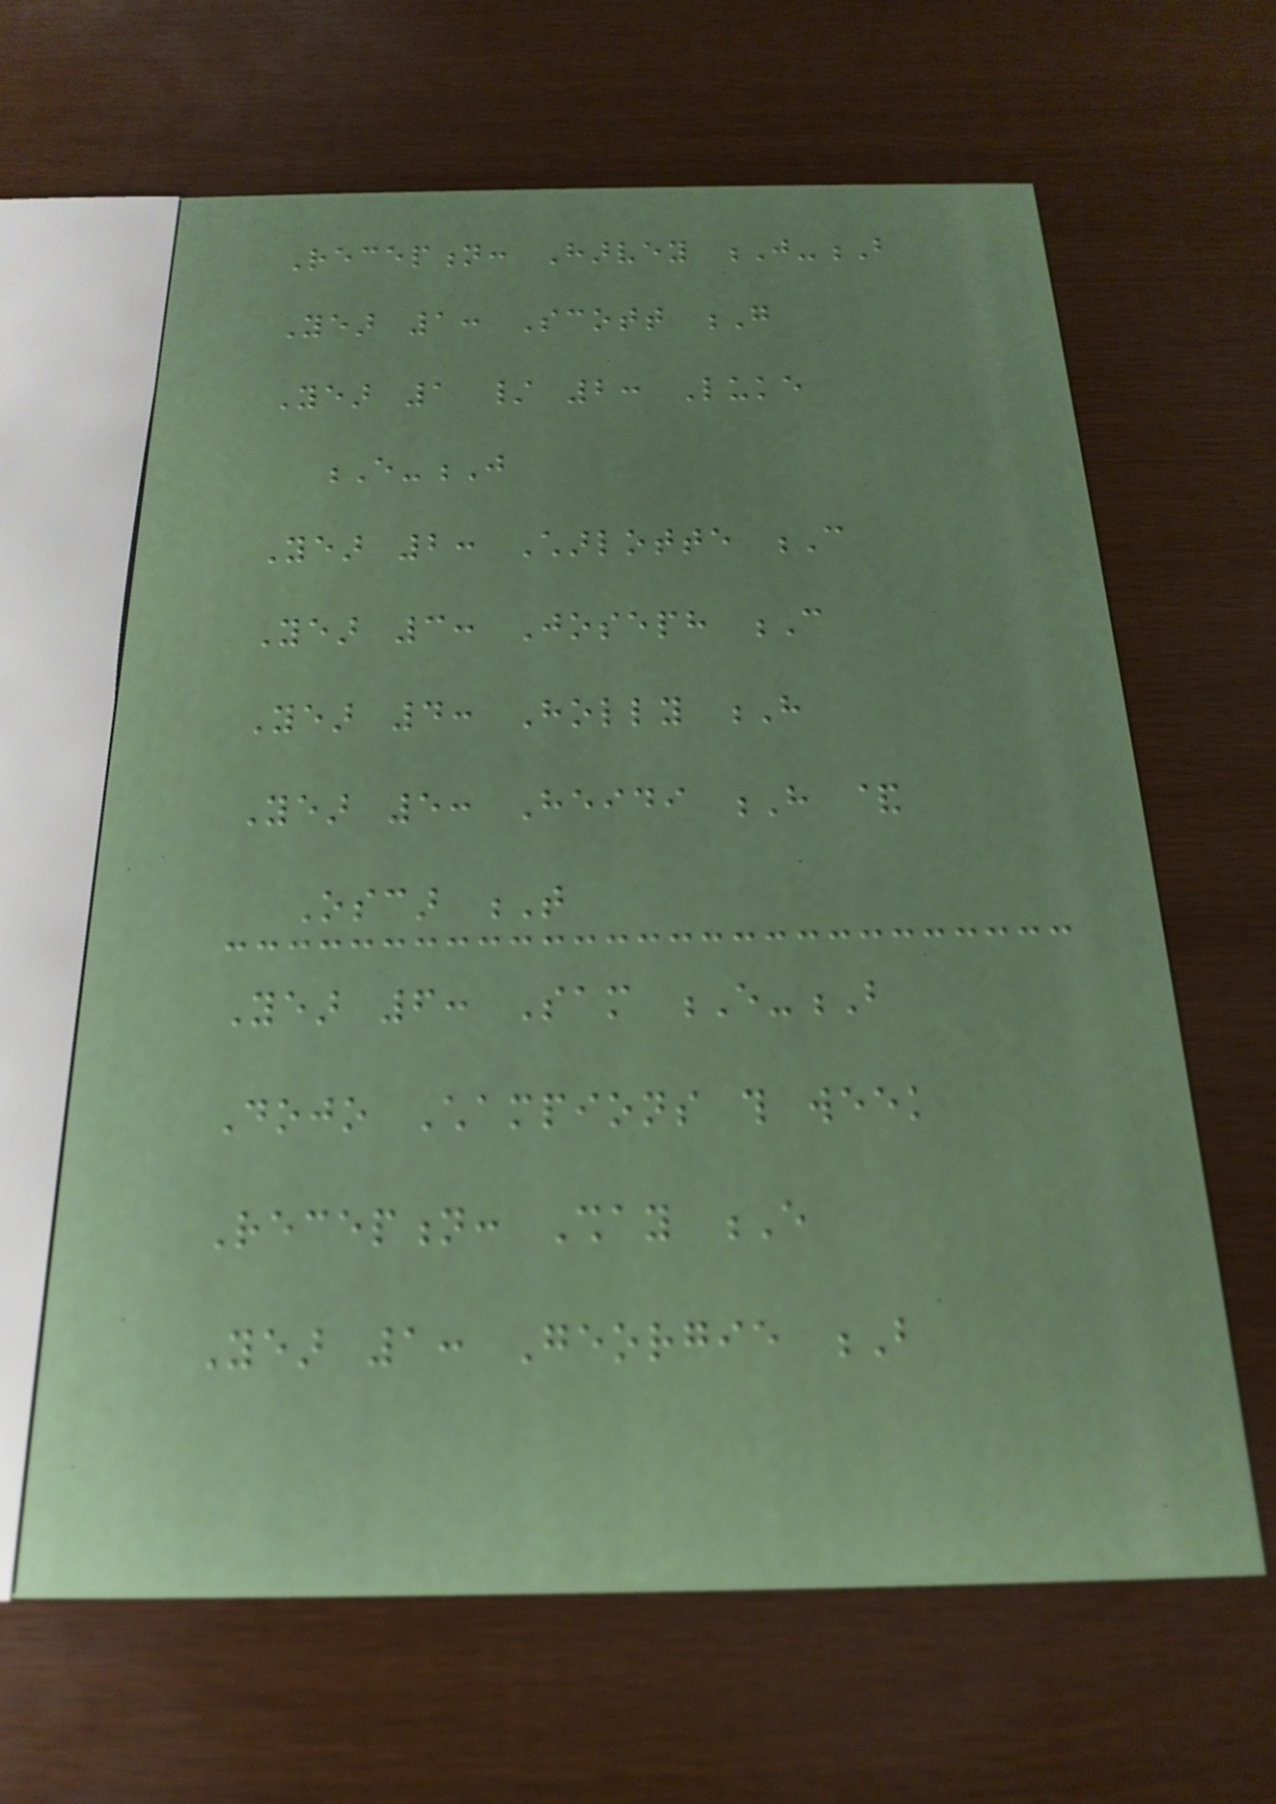Reception: Harvey J-B
Year 1: Scott G
Year 1 / 2: Luke
E-J
Year 2: Charlotte C
Year 3: Joseph C
Year 4: Holly H
Year 5: Heidi H &
Oscar T
Year 6: Sam E-B
Dojo Champions this week
Reception: Shay E
Year 1: Georgie B
